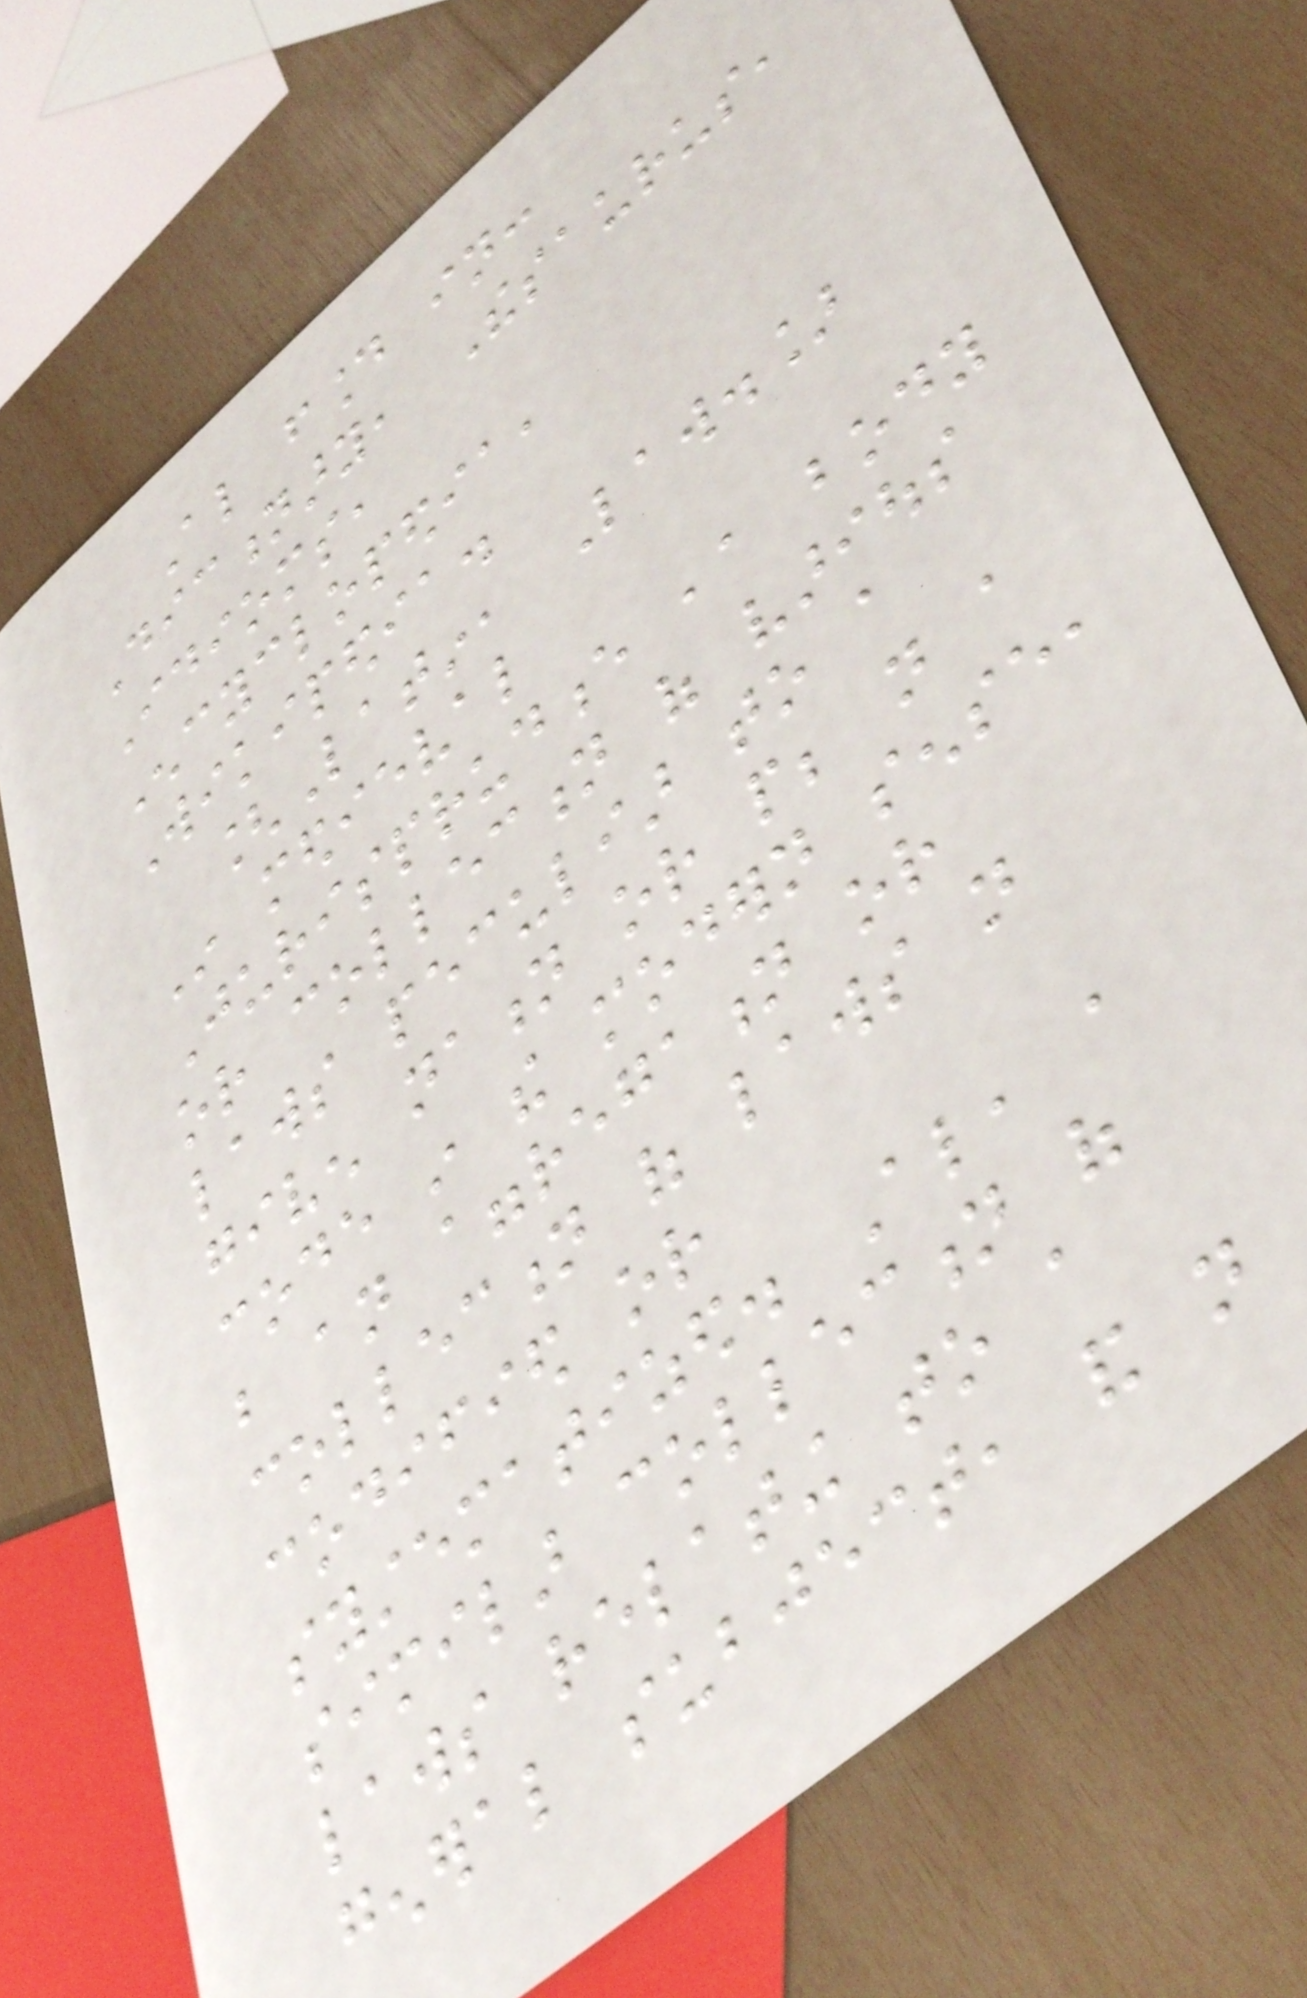Also found in:
Dictionary, Thesaurus,
Idioms,
Encyclopedia,
Wikipedia.
[Latin, Law.]
In medieval
Jurisprudence ,a body
or collection of various
laws peculiar to a
given nation or people; not a
code in the modern sense,
but an aggregation or
collection of laws not
codified or
systematized. Also, a
similar collection of
laws relating to a
general subject, and not
